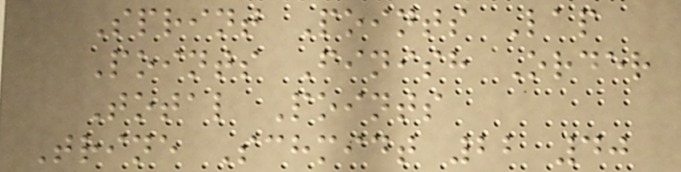Sprint Points Lap
Points Finish Order
Total Points
Trine Schmidt 22 40
